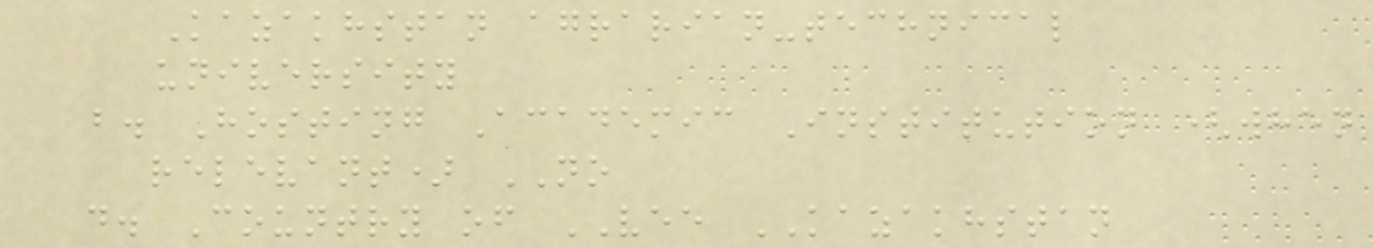Kazakhstan agrarian-technical
university
b. Hosting Academic Institution (when
relevant) NO
d. Country of VEE KAZAKHSTAN
